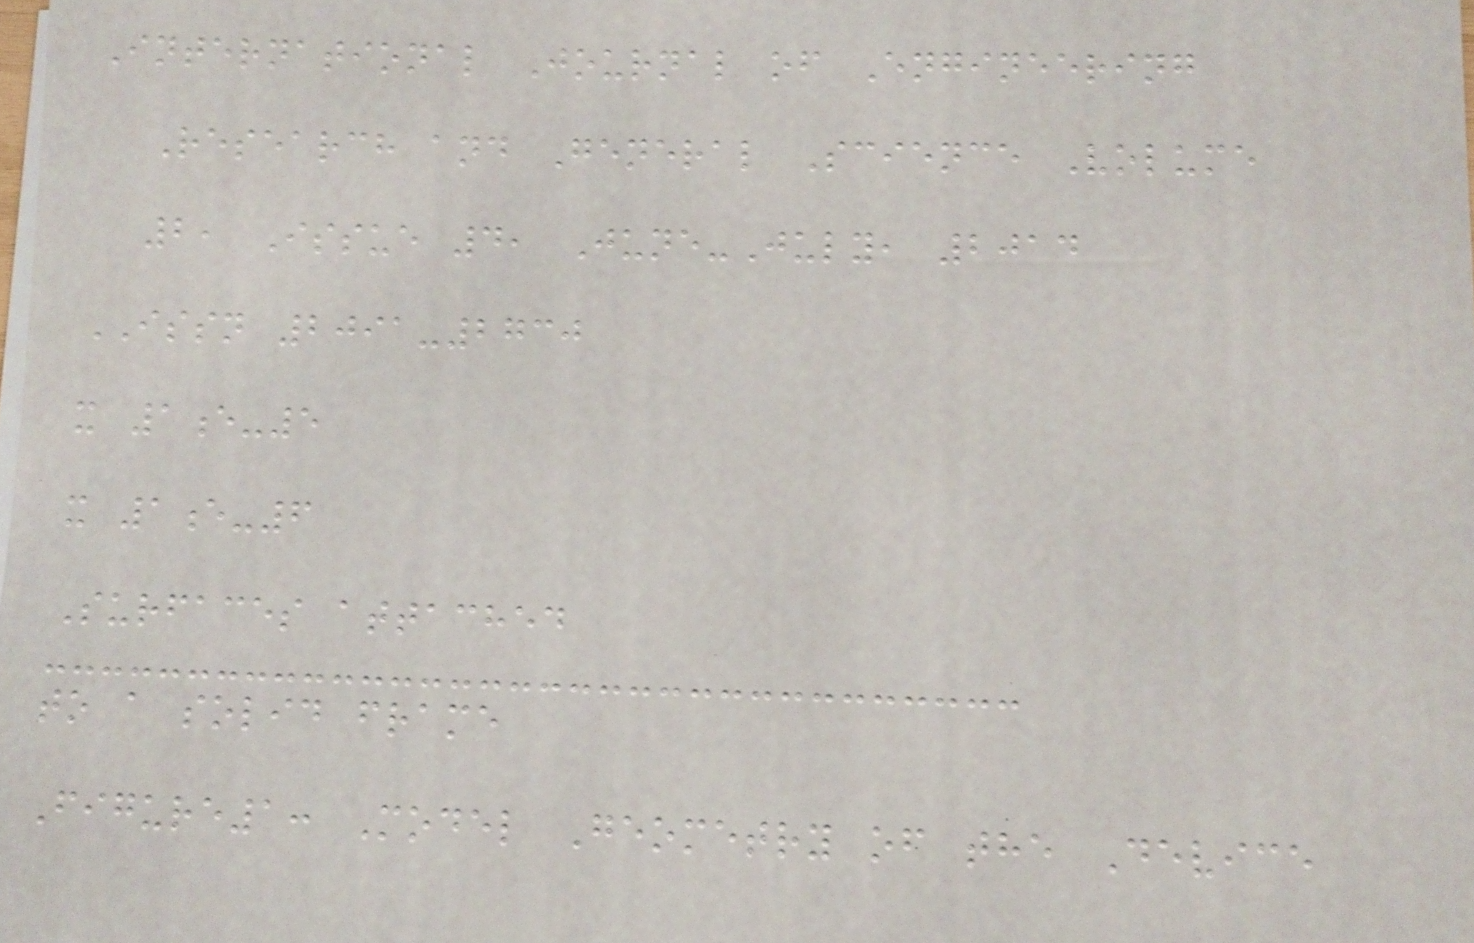International Journal of Engineering
Research and General Science Volume
2, Issue 4, June-July, 2014
ISSN 2091-2730
x 1e-5
x 1e-6
Surfaces attached
to a solid frame
Figure1: Model Geometry of the Device
